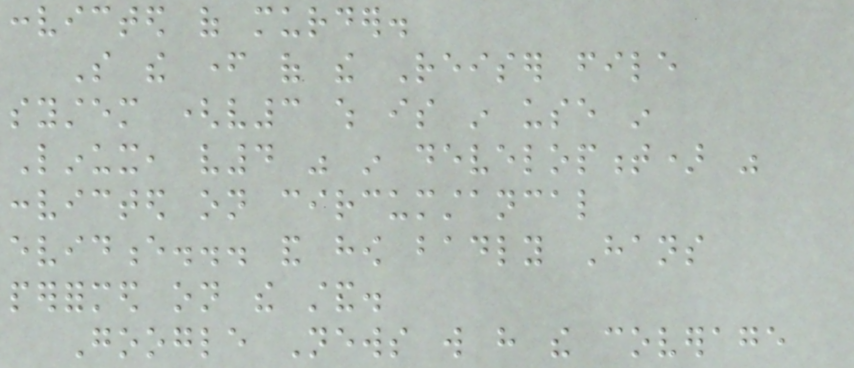convicted of murder.
So the father of the Reiser file
system (v3 which is in use in
Linux, v4 was in development) was
convicted on circumstancal
evidence... and how badly Hans
performed on the stand.
Google News will have the coverage
